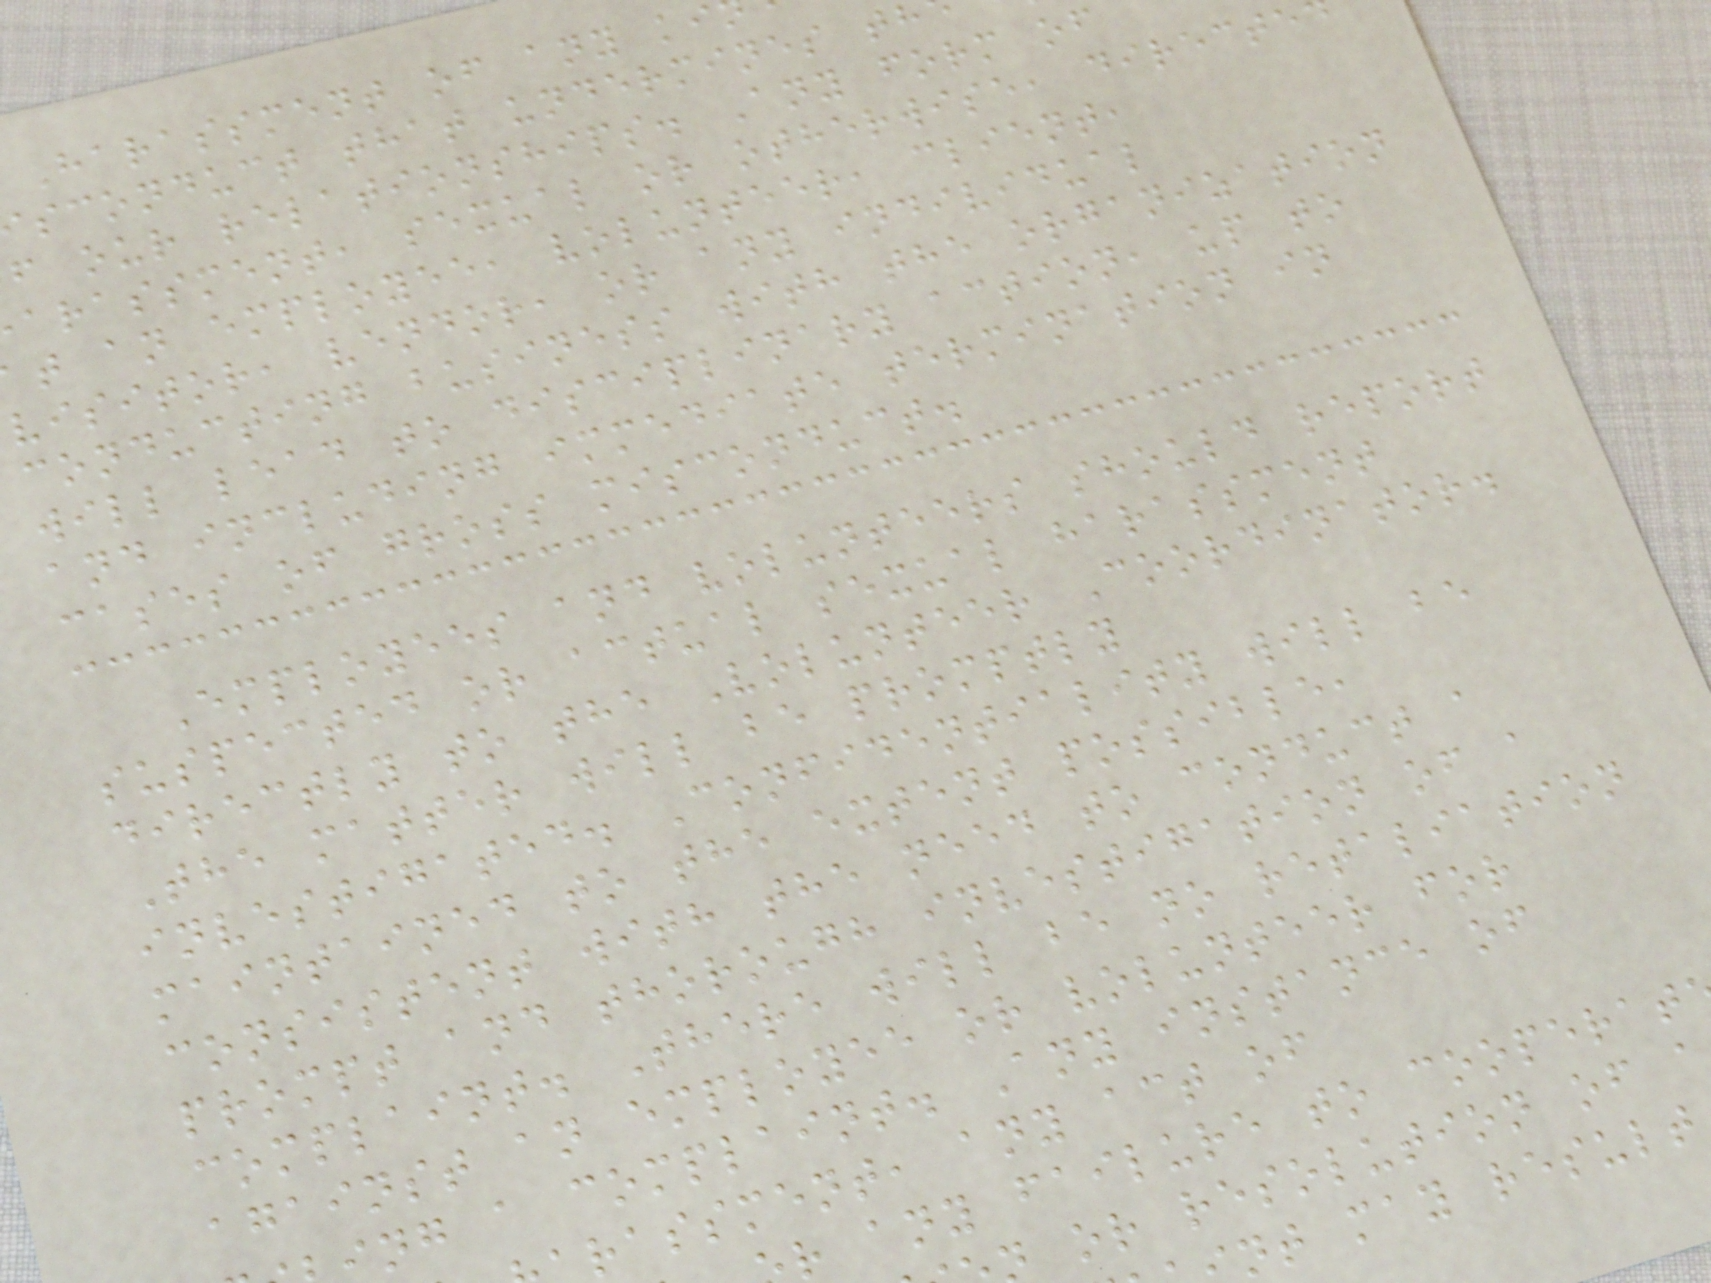Harassment of any ki
sconduct that undermines th
f our relationships. Any form of
arassment, sexual or otherwise, directe
t an employee, volunteer, client,
visitor, vendor, or any individual
conducting business with the organization
will lead to disciplinary action, up to
and including immediate termination in
cases of gross misconduct.
Employees and volunteers should report
suspected or actual sexual harassment
directly to the Volunteer Coordinator.
The matter will be promptly
investigated. Confidentiality will be
maintained to the extent possible,
consistent with the need to conduct a
prompt and thorough investigation of a
complaint. There will be no retaliation
against an employee or volunteer for
ng a complaint. Any instance of
rassment, any act of
r any failure to cooperat
or resolution of a
nt may result
